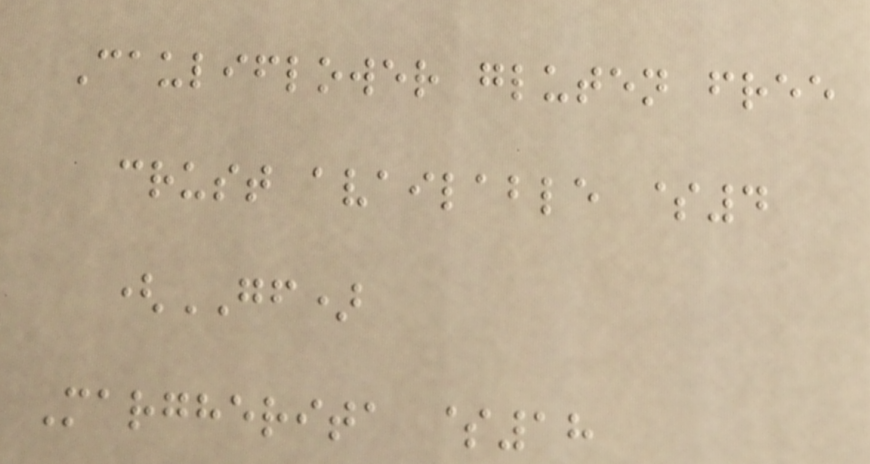Cauliflower gluten free
crust available $4
(GF)
Margherita $18
